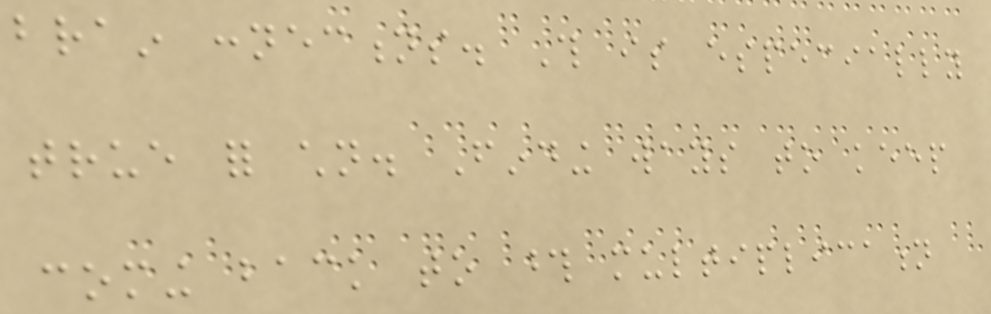brain connections. This is especially
true for children. Finding ways to keep
coming back to those multiplication
